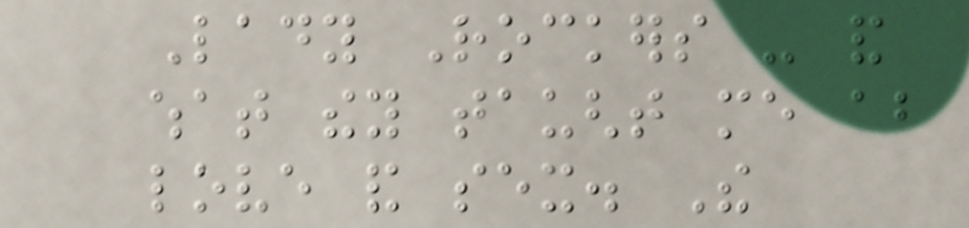Lady Rockers - and
what they taught me about
love and sex. The
